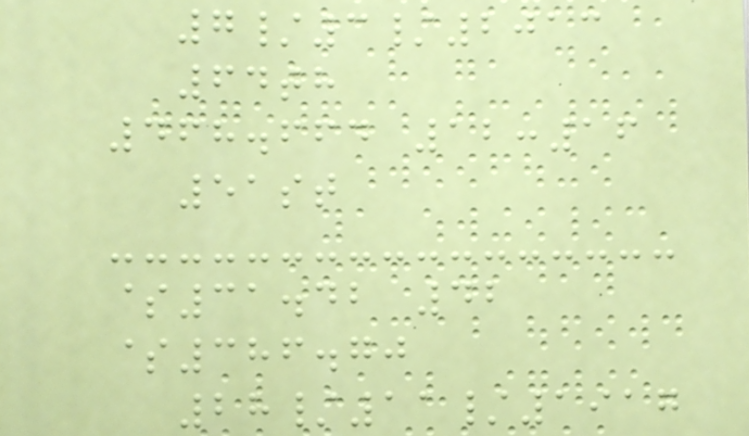7/3/2013
64th
468.664 12:16
51st
$31.42 42
$386.70
28/11/1917
